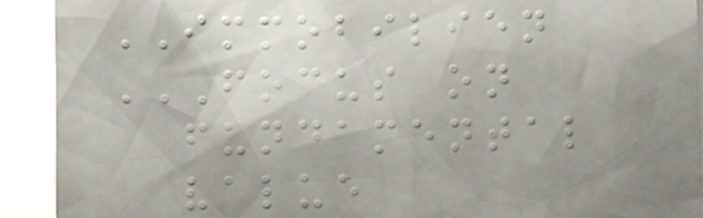IMMOBILIEN
FOCUS ON
FUNDAMENTAL
VALUE
